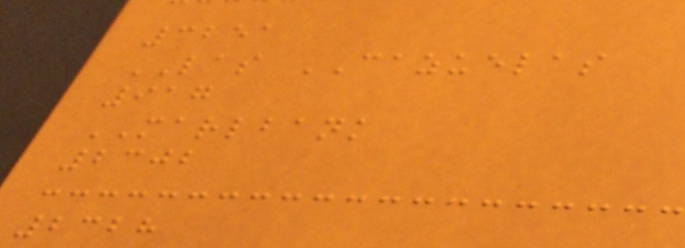3251
LAS CAZUELAS
917
MARLBANK
2302
2328
